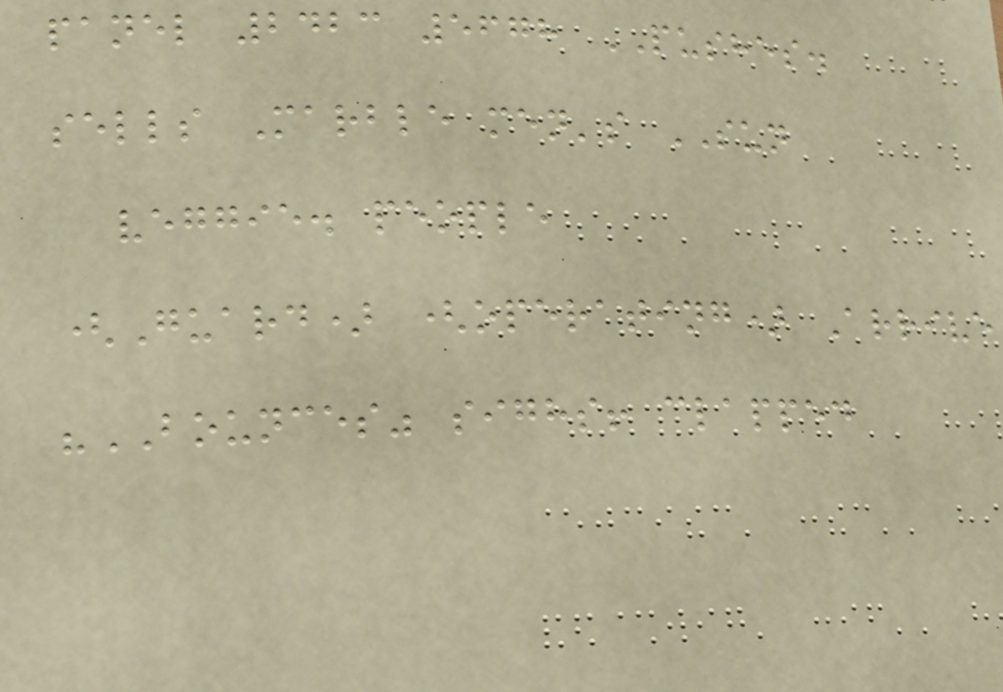panel 2423 5678 PUSHES.
sells Marble men's SUN
veggie. people
(Guard) (operating) Arrive
"BOUNCES" sighs! clapped
